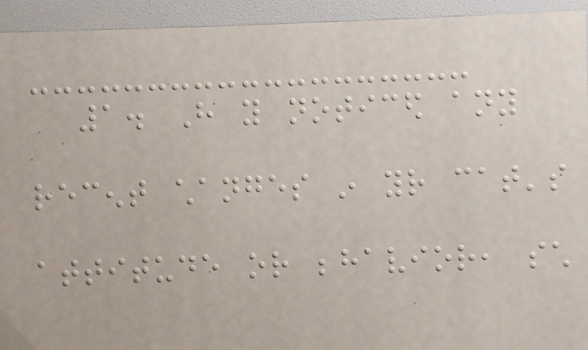1. Have you noticed any
recent changes in your cat's
attitude or behavior, such
